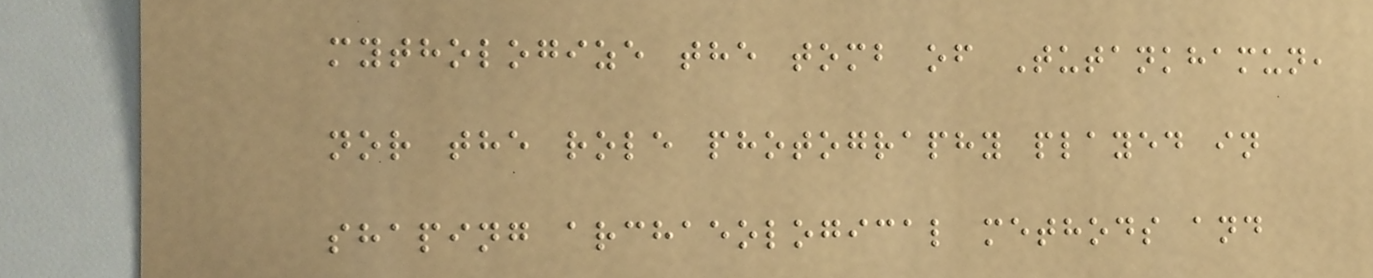mythologize the tomb of Tutankhamun,
nor the role photography played in
shaping archaeological methods and
